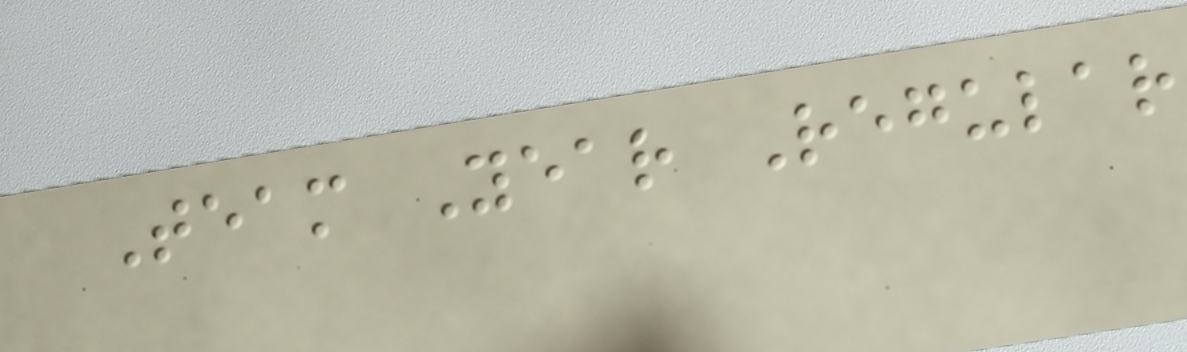Team Year Regular
